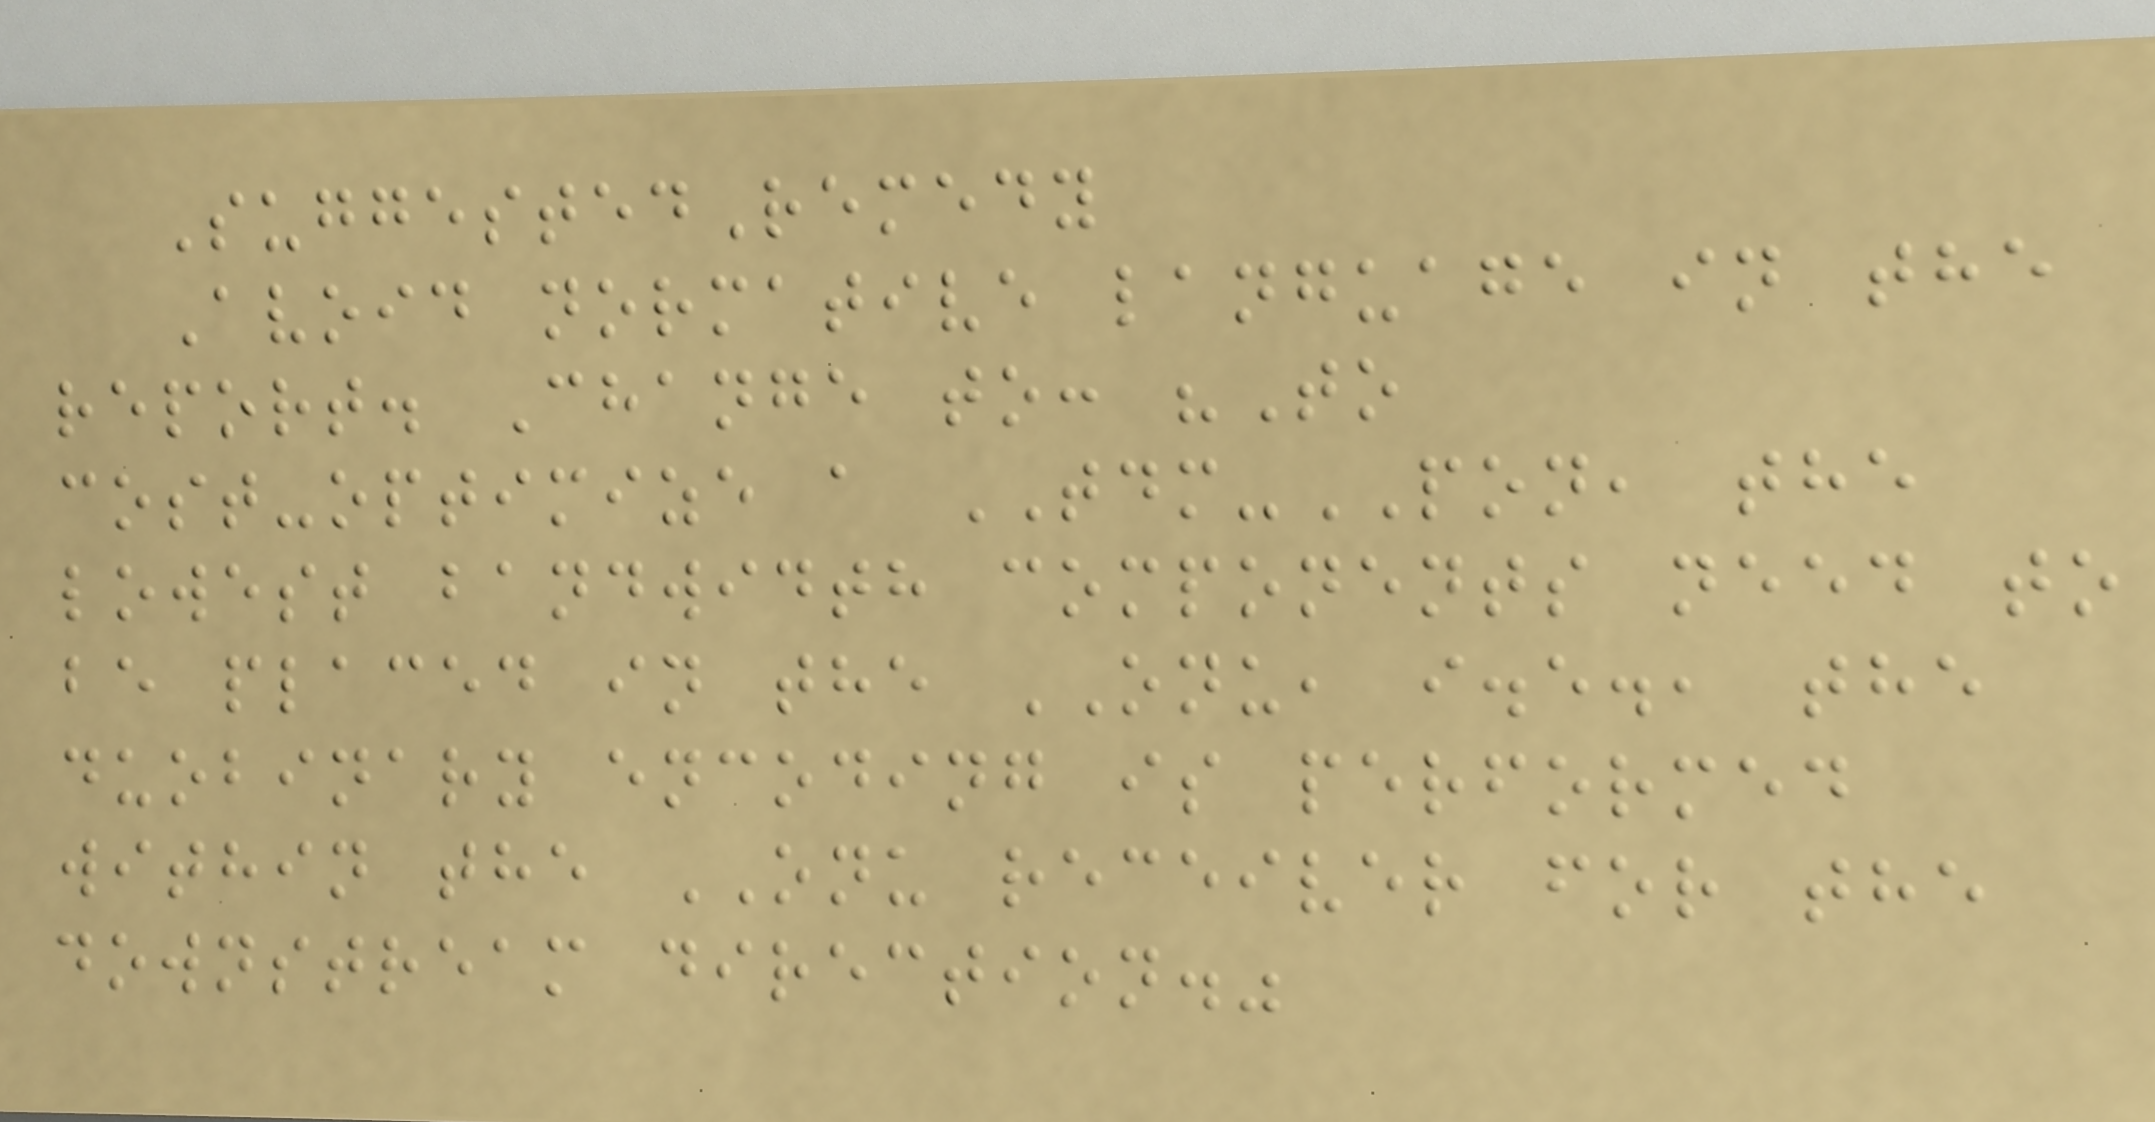SuggestedRemedy
Avoid normative language in the
report. Change to: "To
cost-optimize a TDM-PON, the
lowest bandwidth components need to
be placed in the ONU, i.e., the
duobinary encoding is performed
within the ONU receiver for the
downstream direction."
